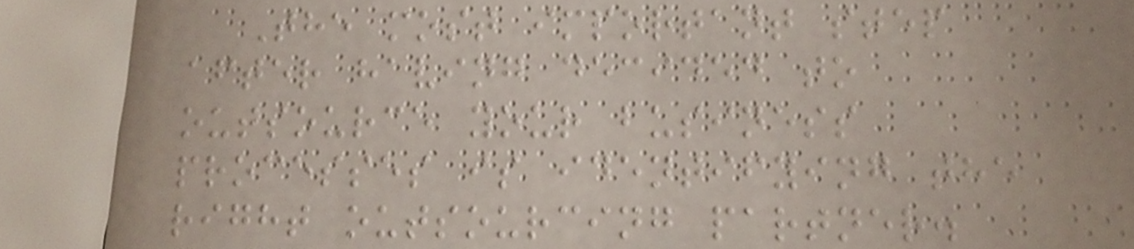The most important step
after having decided to
outsource your business
processes is identifying the
right outsourcing partner.
